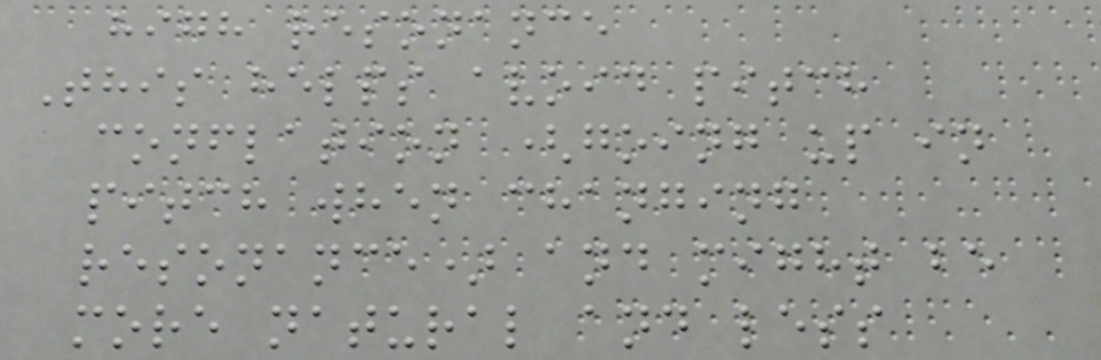high resonance
This helps avoid pitch
conflation (going up in
pitch when changing
resonance) and might be
more natural and less
